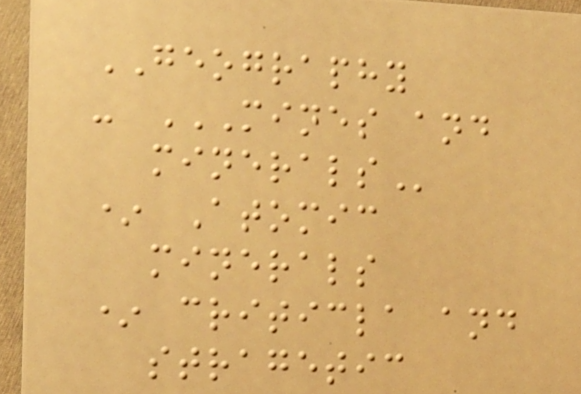GEOGRAPHY
- MINES AND
MINERALS
* Atomic
minerals
* criticla and
stragetic
